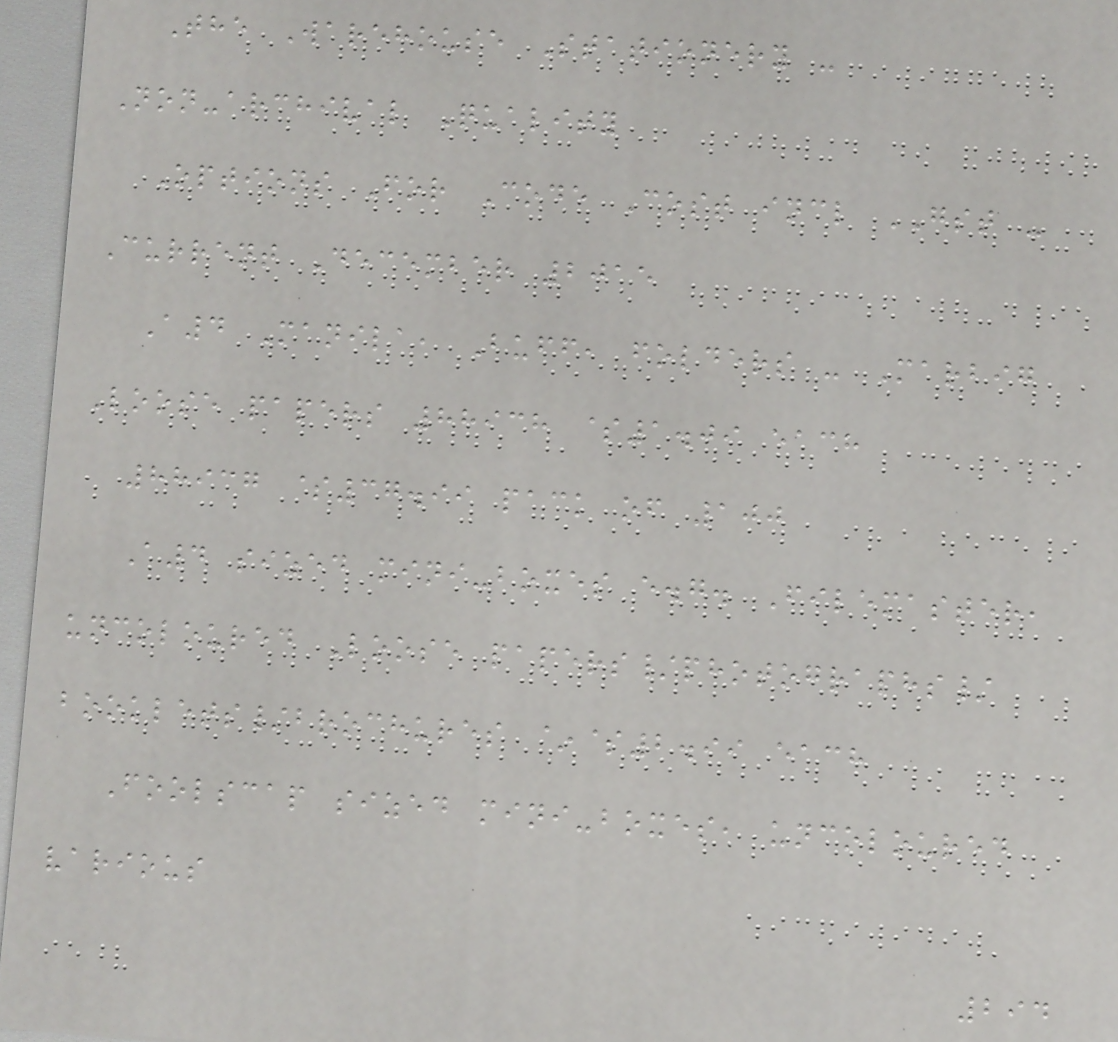The Warehouse Stationery -
Non-archival Quality
Options For Code Cost incl GST -
Current December 2015
A4 Manila, Buff, folders - Marbig
Loose papers 88938 $1.09 each
88937 $37.99 pack of 100
A4 sized mini-boxes e.g. Filemaster,
uncoloured Loose papers/photographs/
booklets/brochures ~$2.99 each
Foolscap sized mini-boxes, uncoloured
various
294
